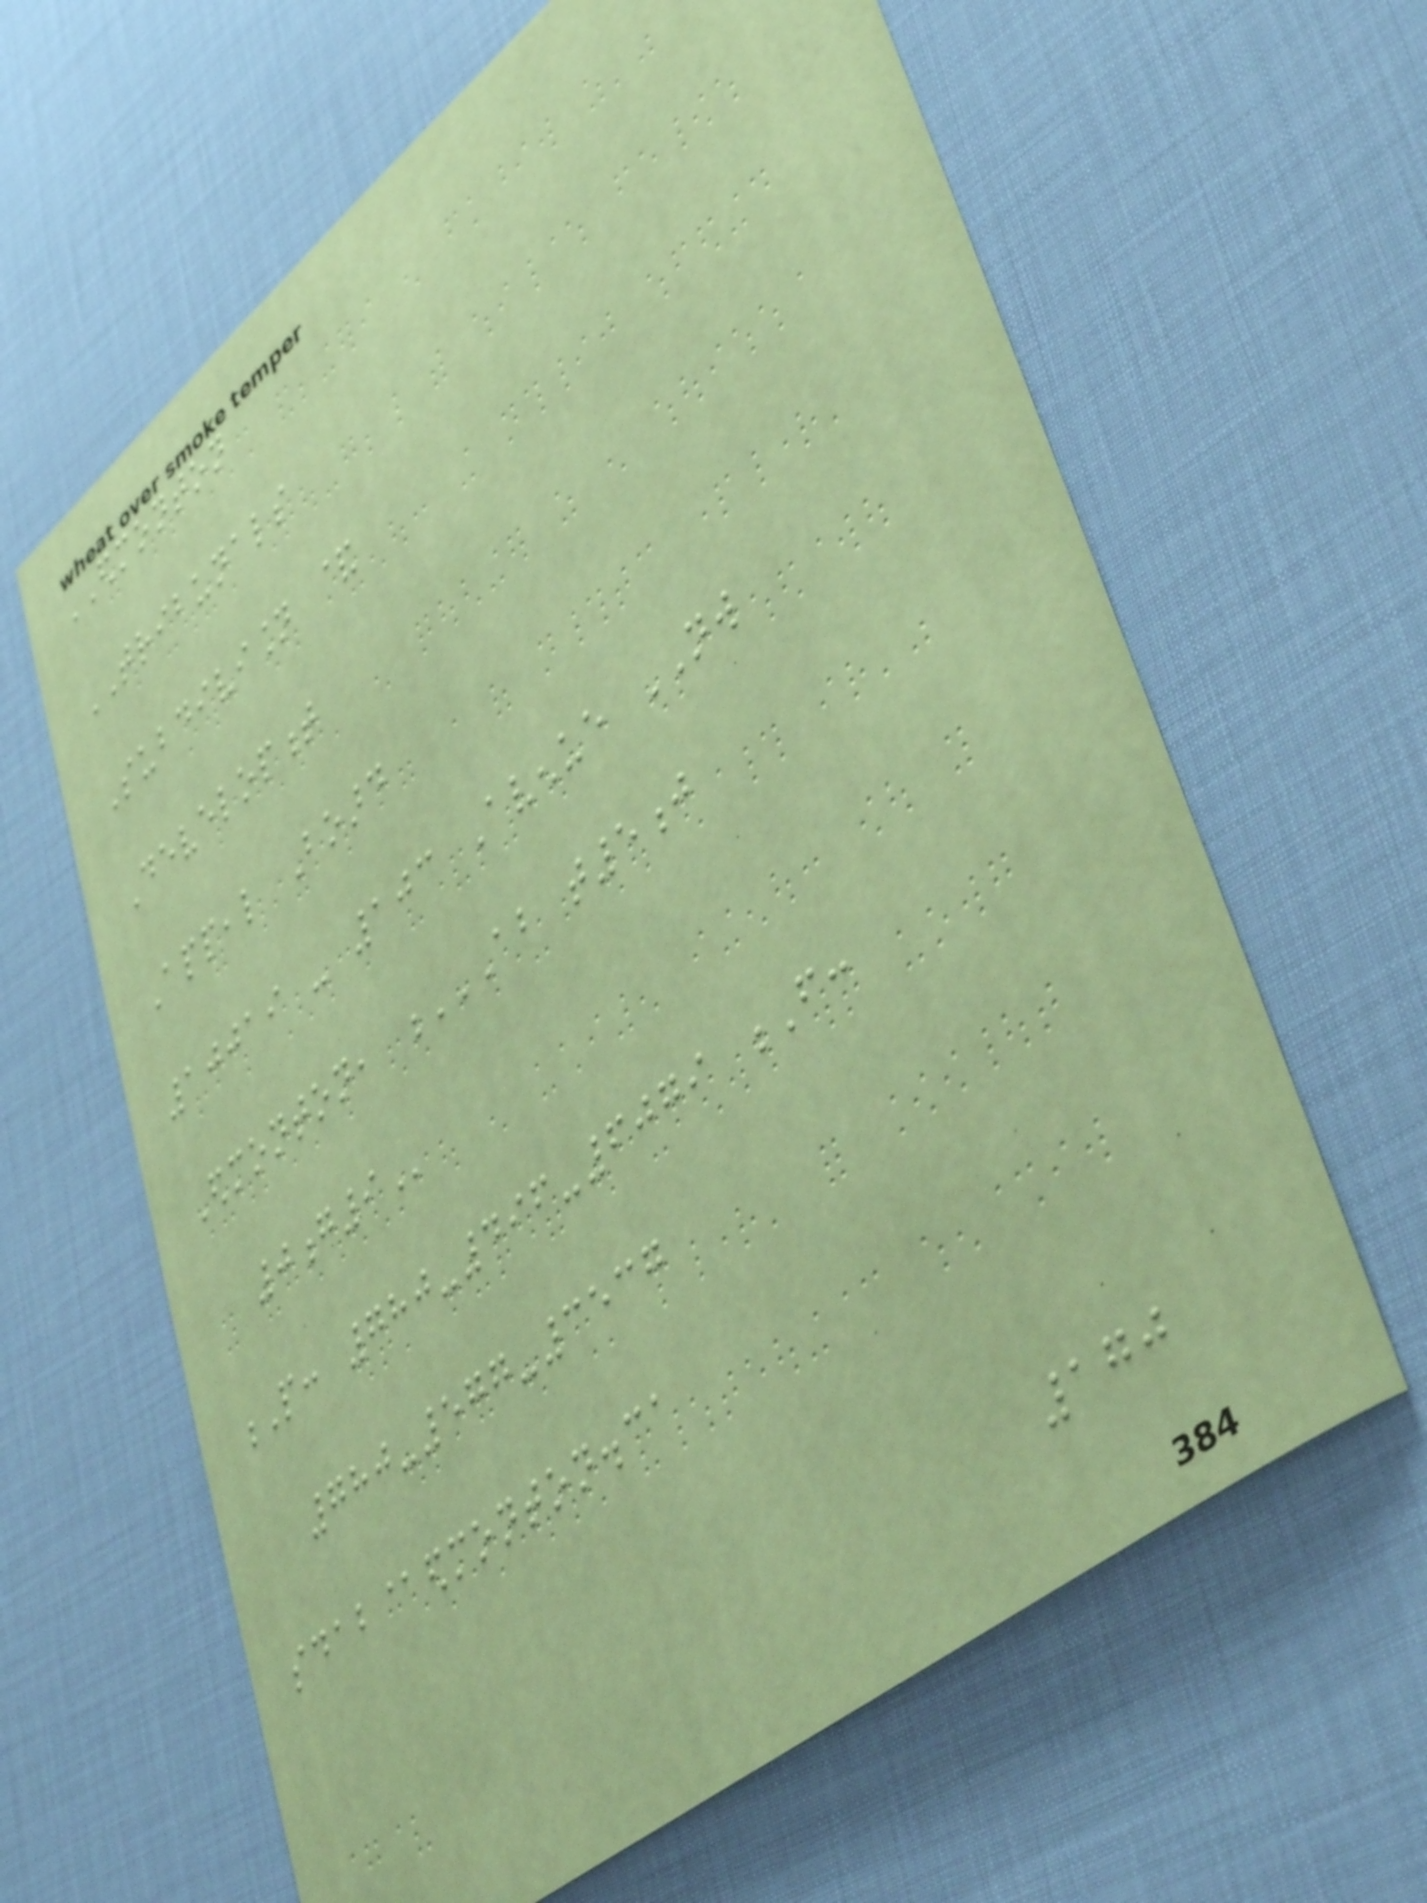EDMONTON
TRIBUNALS
Subdivision &
Development
Appeal Board
10019 - 103 Avenue NW
Edmonton, AB T5J
0G9
P: 780-496-6079 F:
780-577-3537
sdab@edmonton.ca
170
